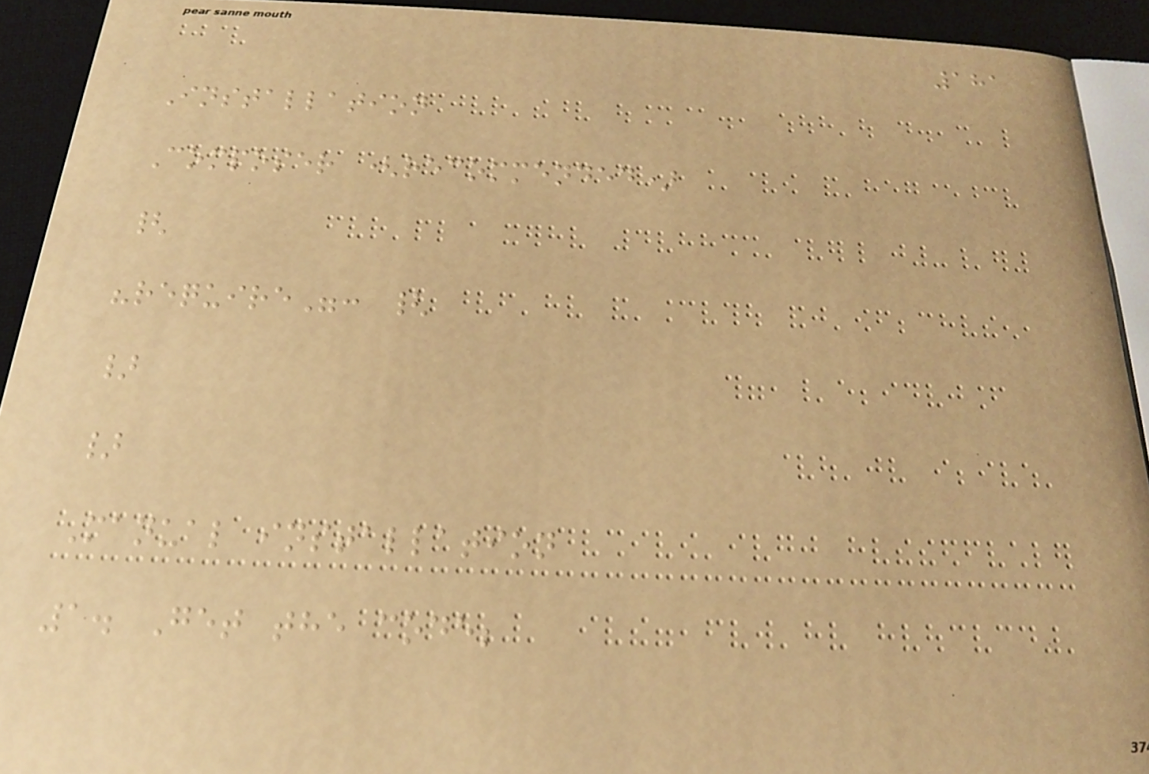181
Installation
Composer (recommended)
{
"require": {
}
}
Manual installation
1. Get the code;
